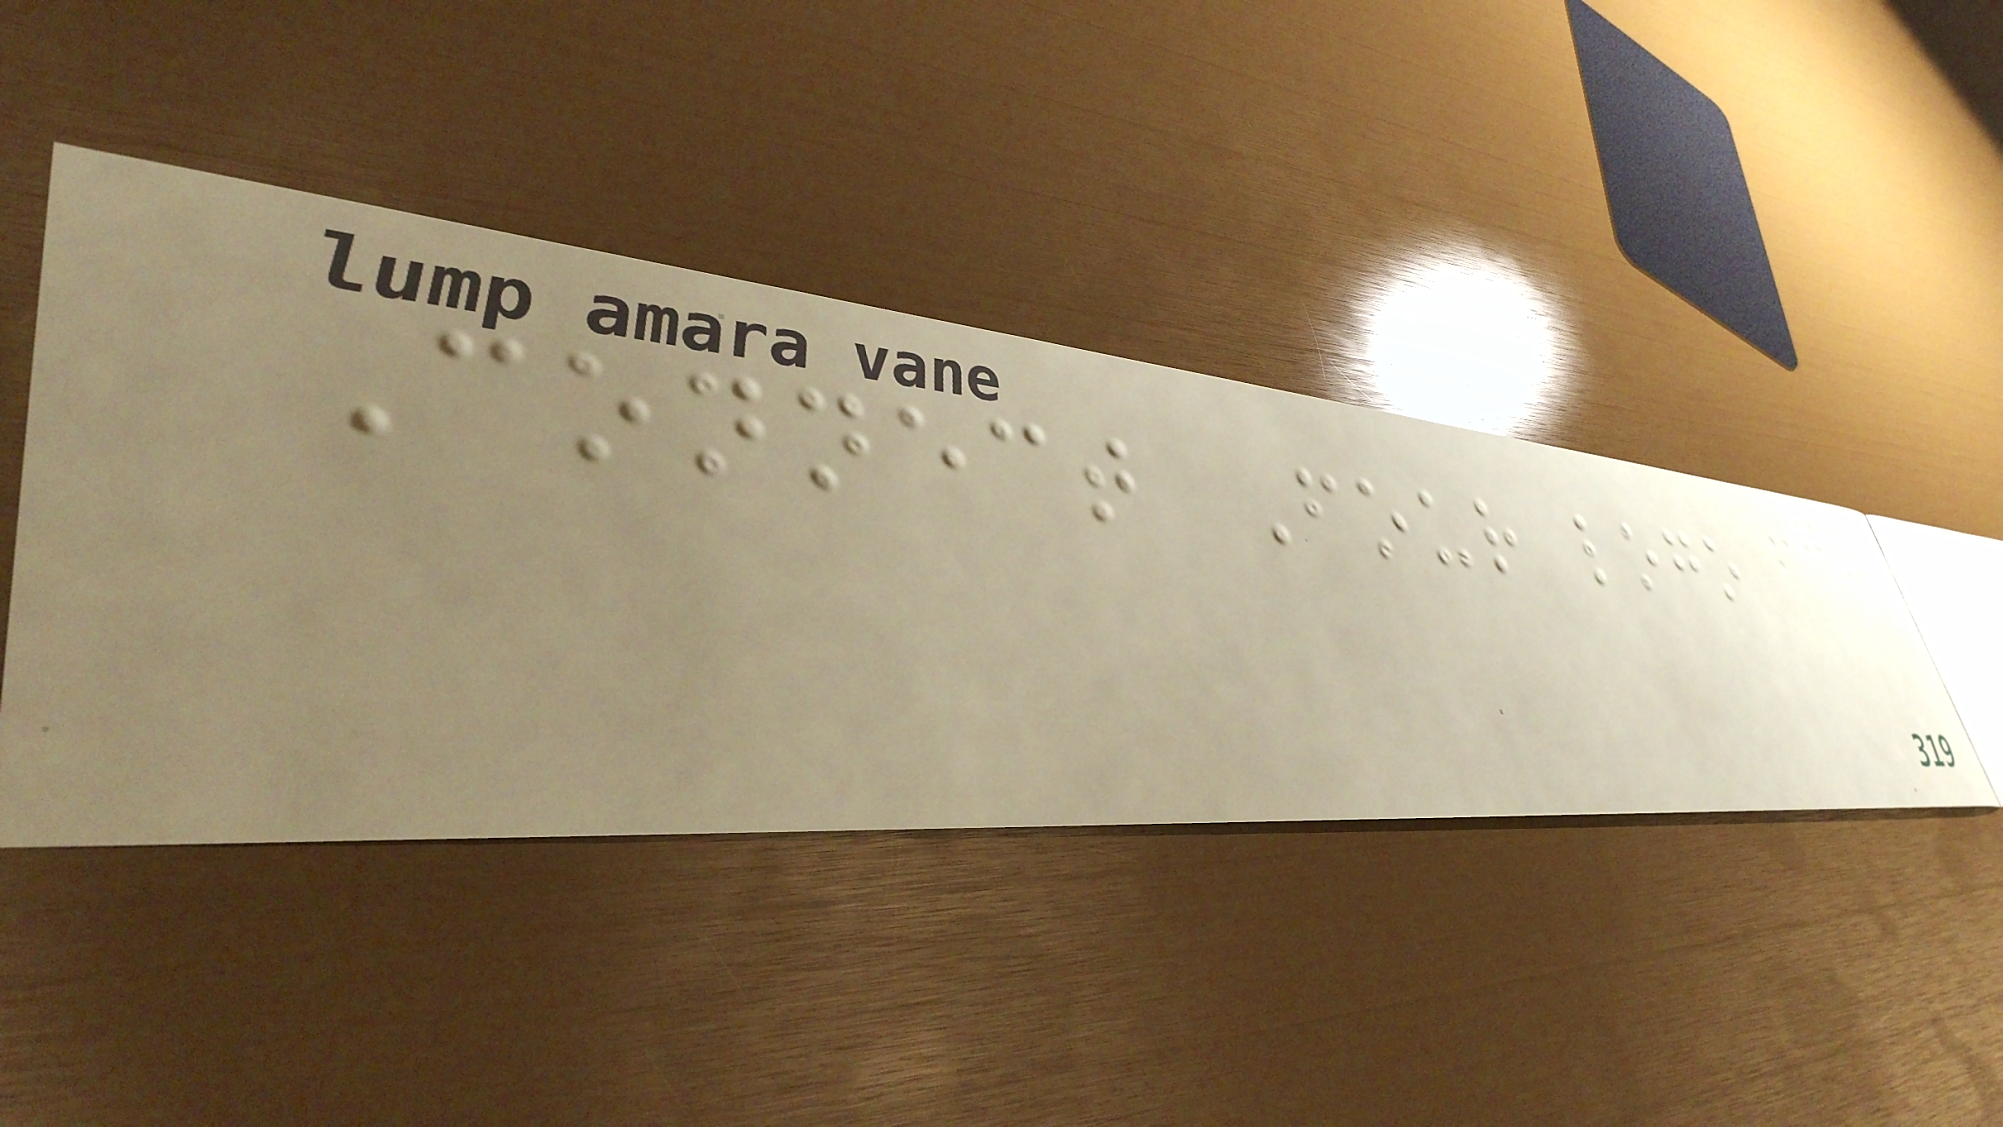Connect Four logo
